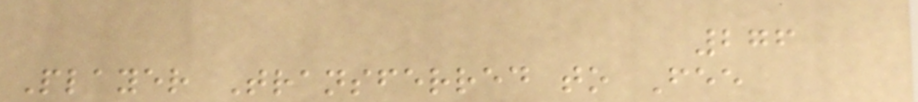276
Player Transferred to Fee
